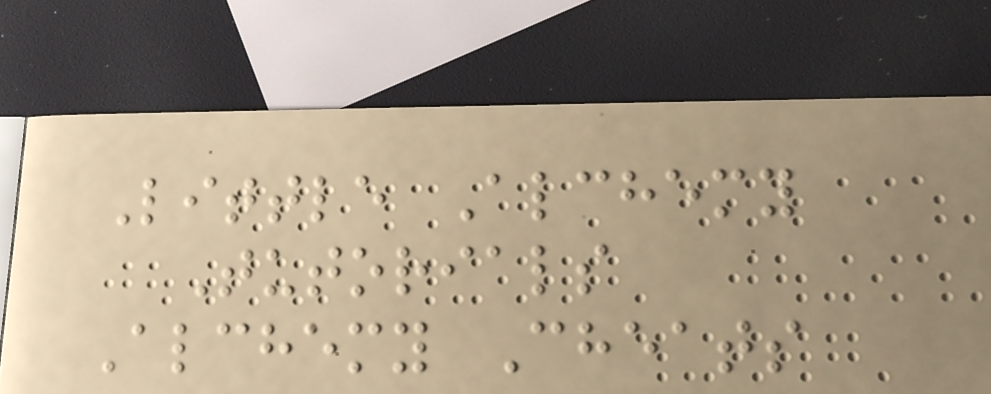Little Alchemy
Tutorials
Alchemy Cheats
